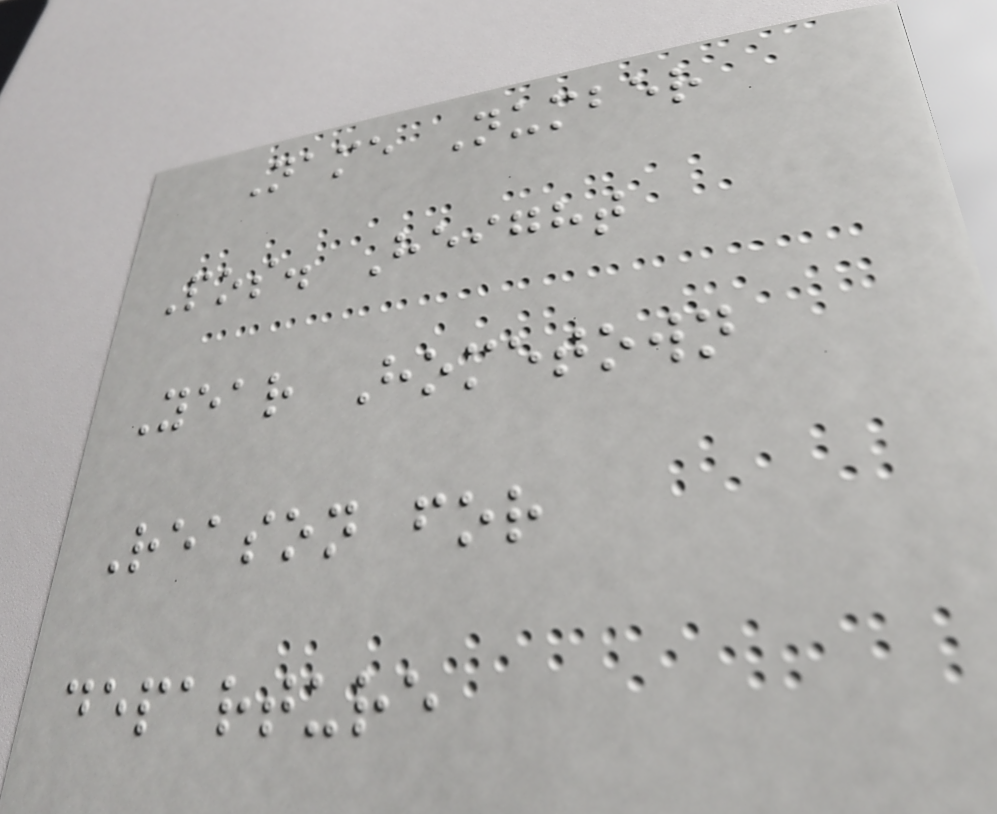Name Number
Pos. Height
Year Hometown
Reason for
departure
